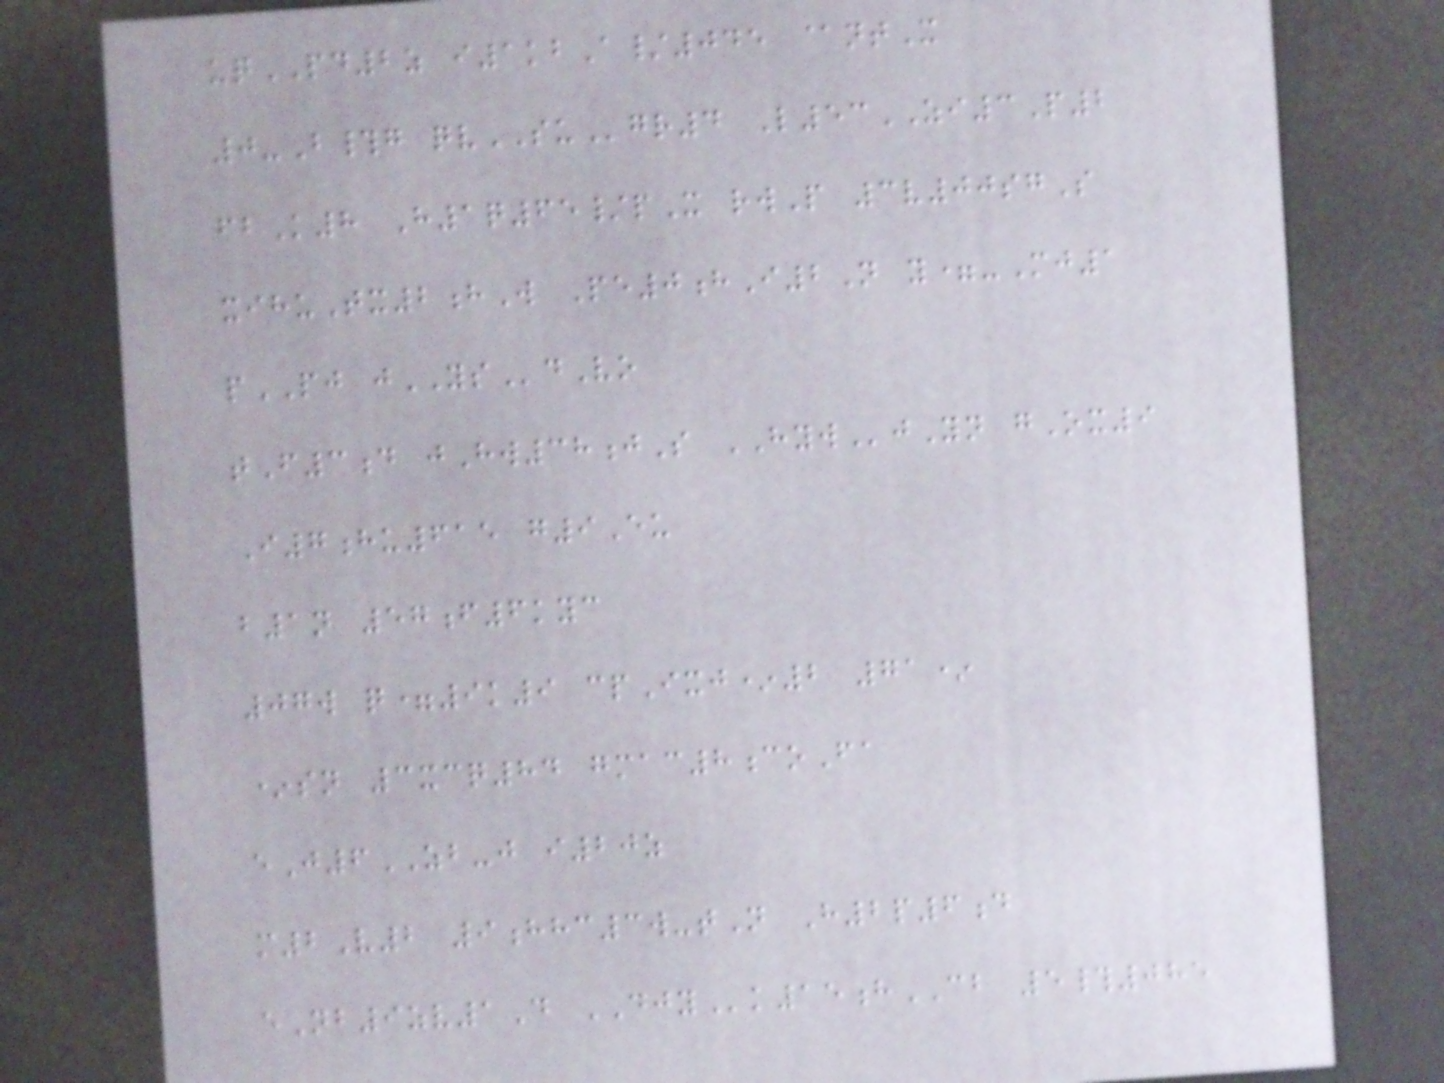uqPD2z i1kbA/045 @ntX
0-B#g qvSUgr4 L53ZI3P2
fbK8 H1q65/pX rwP 3v00sgS
xihuTx2hW Pe0hI2N y=-Mj1
pPJ jYSdVo
tF3d jHw38jS HYWjYn gOx9
I7hu615 g9Eu
b1n 57f6kyc
07w q=9k9 cpIxj*2 71*
*sn 3xcq84 gmac8coFa
eJ6ZB-j i20z
m2V2 9hhc3w-tN H2p6d
eNb9zv1D DJYk15hCB 5#085
